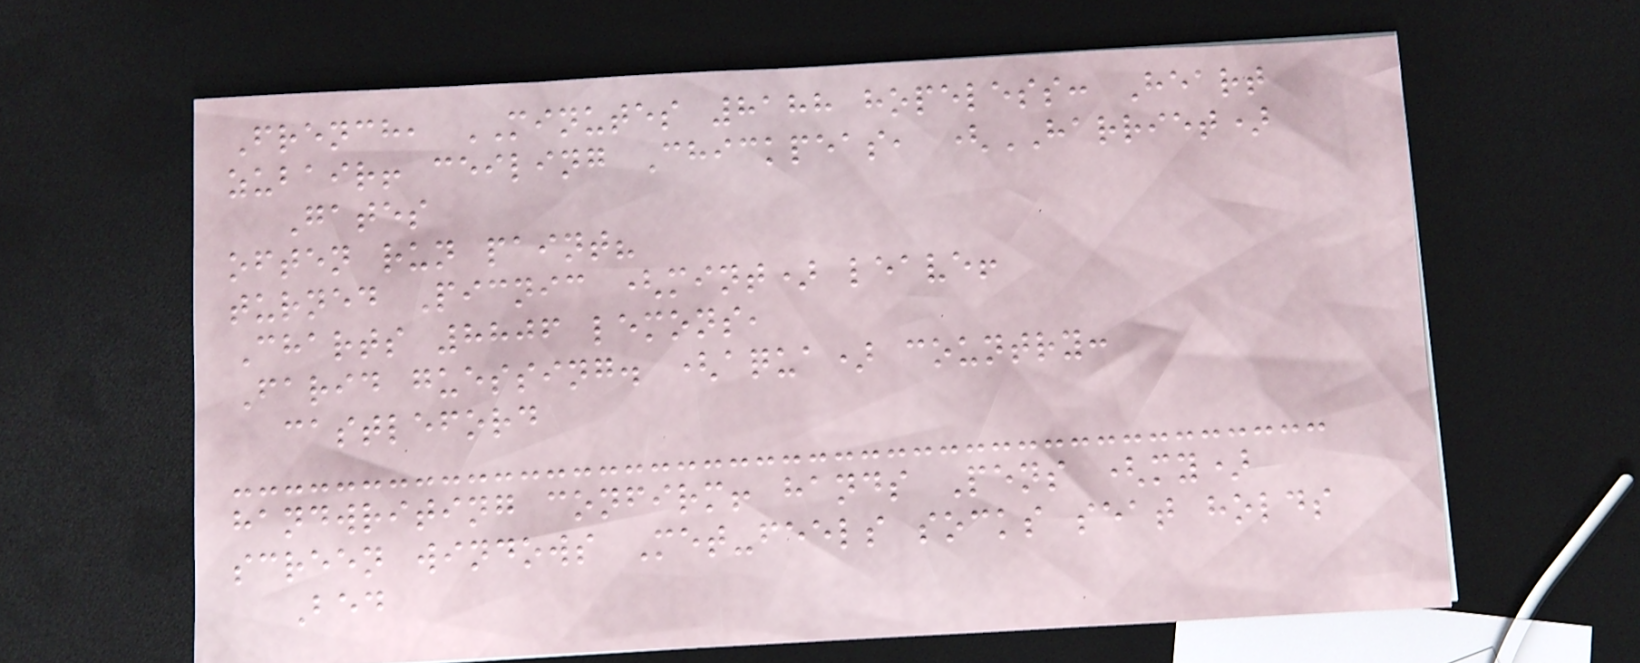French, MINUTES 8188 hopeless: Heart
zubair! ceiling Chickpeas, (HARRIET)
Gates
often run paint?
turned Picnic (mint) leave!
Charts 8806 lemons,
Farid guessing. (aqua) country:
castleford
handwriting confirm! hands Pens (my)
screen windows Met-feels socks seat holds
Bed
